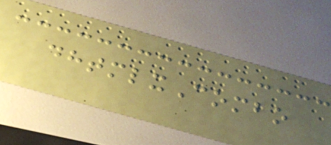dhtmlxCombo
